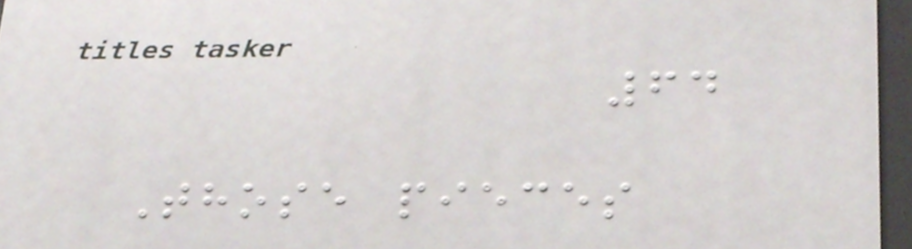64
Those pieces
